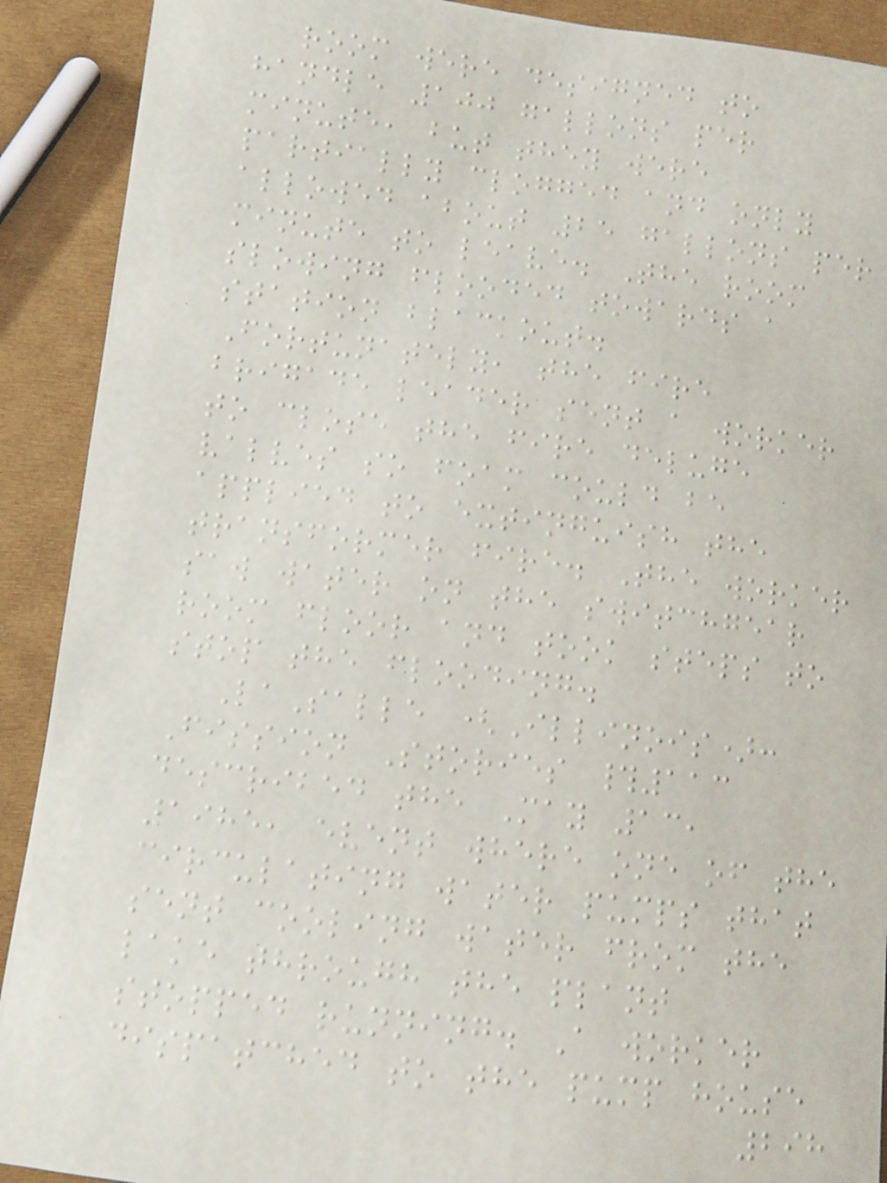room were designed to
handle 100 gallons per
minute, but they were
partially clogged and only
allowed about 25 gallons per
minute to leave. The room
slowing flooded towards a
station blackout.
Fortunately, the fire
brigade leader sent a worker
to close the fire deluge
valves so foam could be
applied to extinguish the
transformer fire. The worker
saw water on the switchgear
room floor and took steps to
stop the flooding.
LaSalle (Illinois):
Fission Stories #113
described the May 13,
1985, event where one of the
circulating water pumps that
sent cooling water from the
lake through the plant
stopped running. A worker
dispatched to the pump house
298
